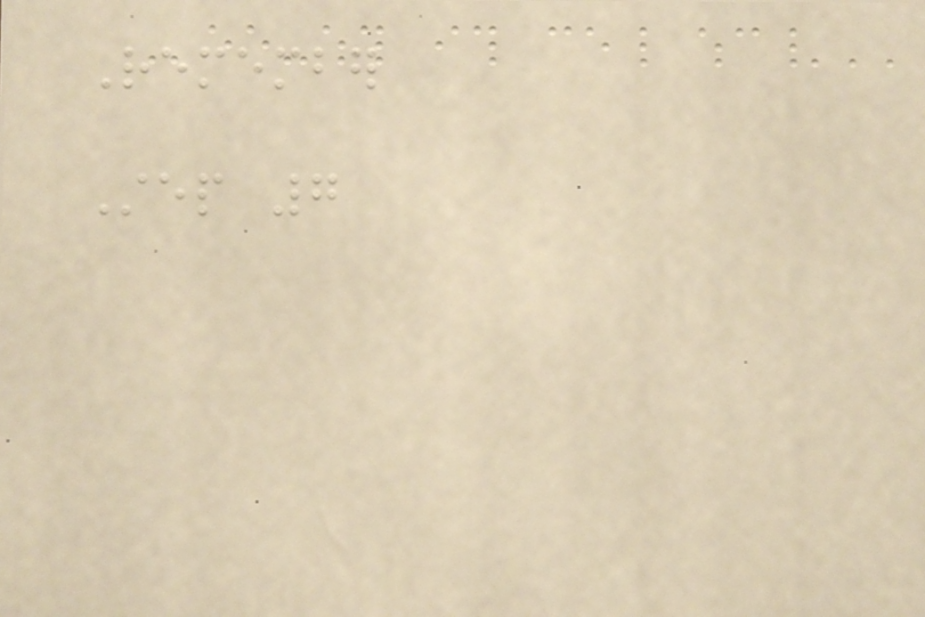Remember
Step 7
